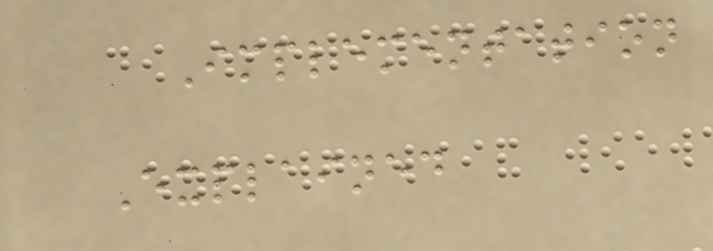Implementation
Explained
